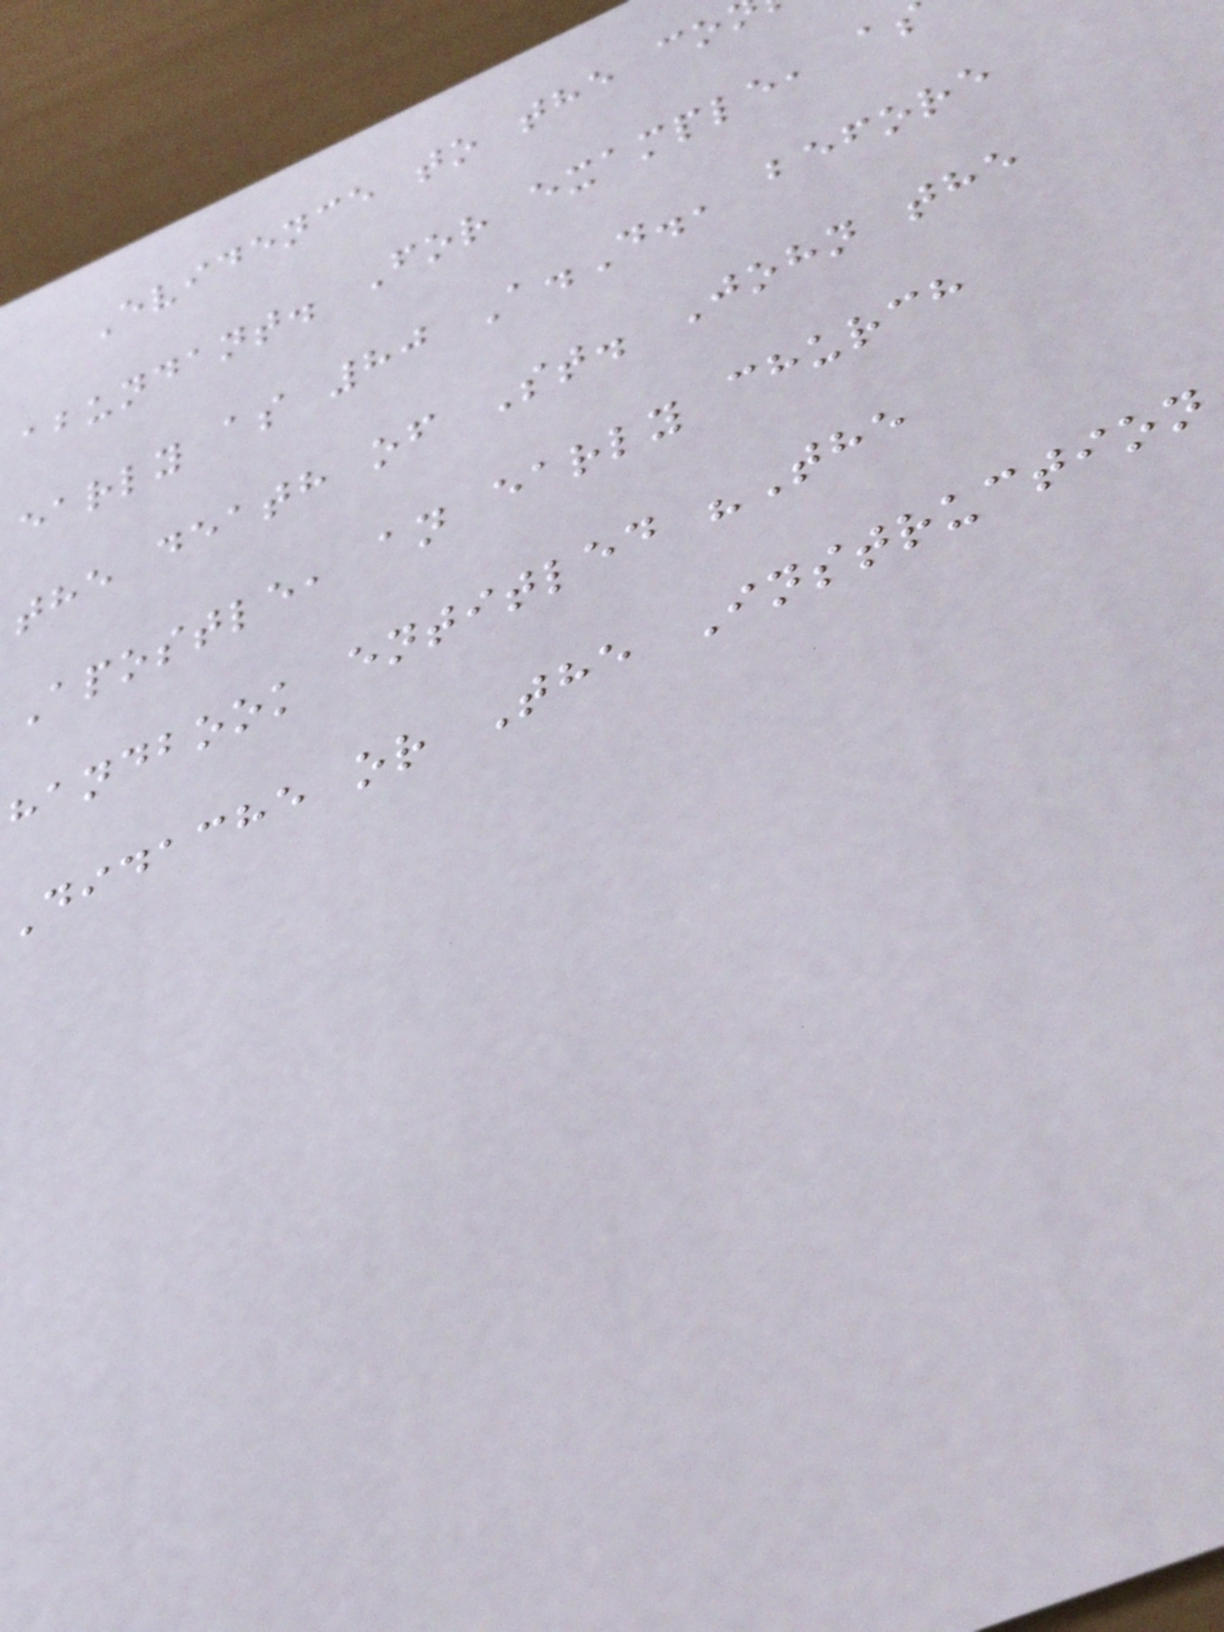Evidence to the co
abundant. For example, a
early as 80 A.D., before
the death of St. John the
Apostle, an early church
handbook entitled "The
Didache or The Instruction
